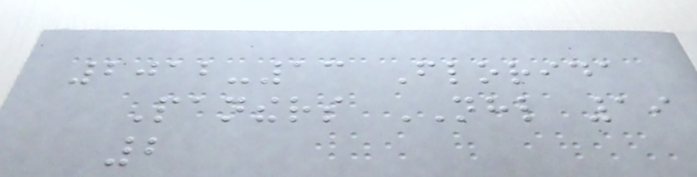2012-13 Florida
Panthers NHL 19
2
